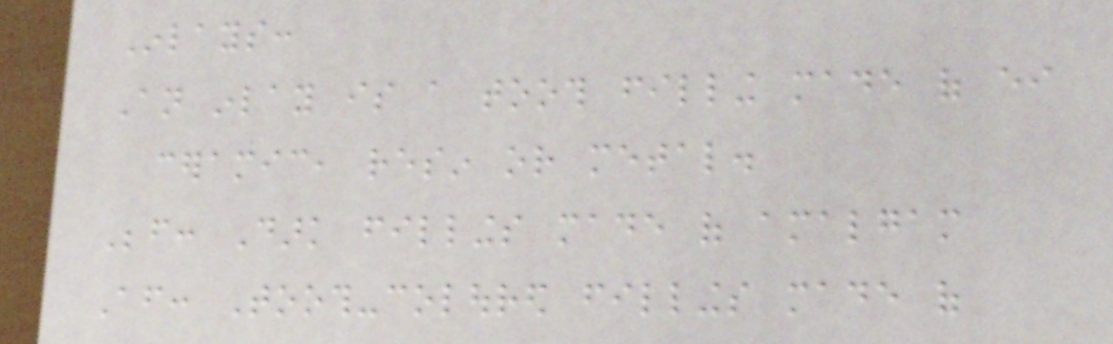Inlays:
An inlay is a tooth filling made of either
ceramic, resin or metal.
Before: Dark fillings made of amalgam
After: Tooth-coloured fillings made of
